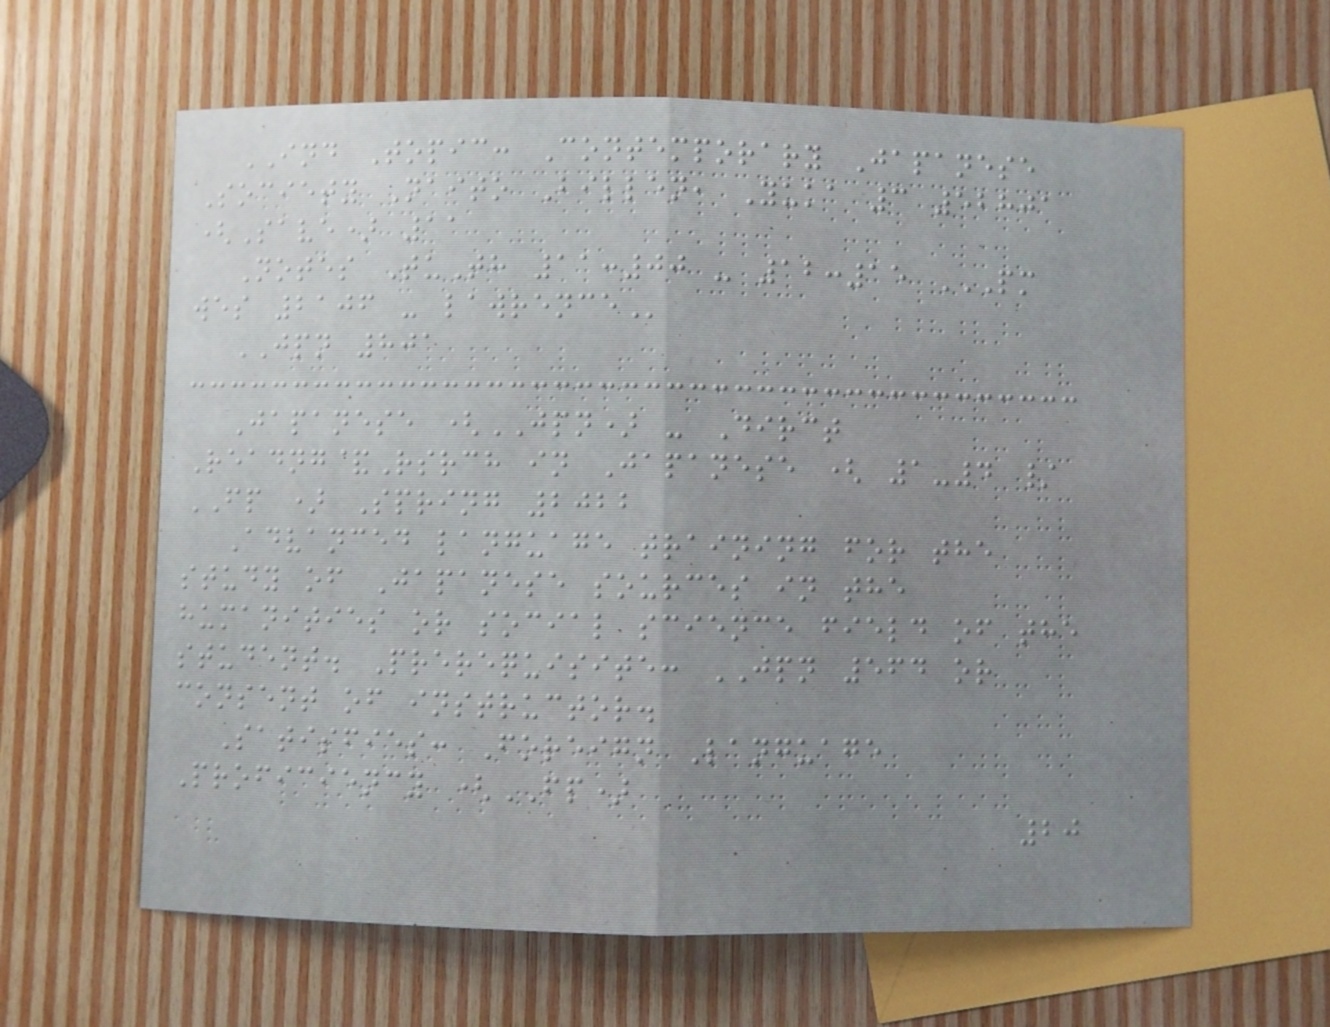IND Topic: Contemporary Japanese
Society Naito Billen, Yuka 3 52801
(Save) 11
Notes TuTh 11:00 - 12:15 PM
WES 2106 - LAWRENCE
JPN 801
Japanese (JPN) - Dirct
Readng&Rsrch in Japanese ( 1-4 /
FP ) Spring 2022
Advanced language training for the
study of Japanese sources in the
humanities or social science field of the
student. Prerequisite: JPN 564 or
consent of instructor.
Satisfies: Foreign Language
Proficiency (FP)
20
